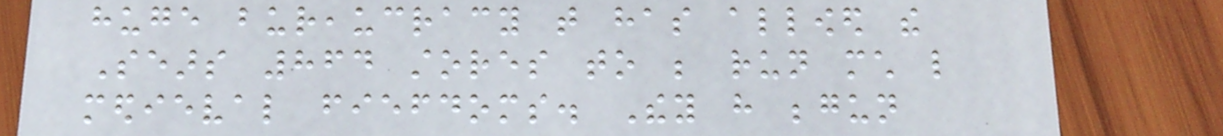huge bureaucracy that has allowed the
Sears 864 stores to be run much like
medieval fiefdoms. They have begun
